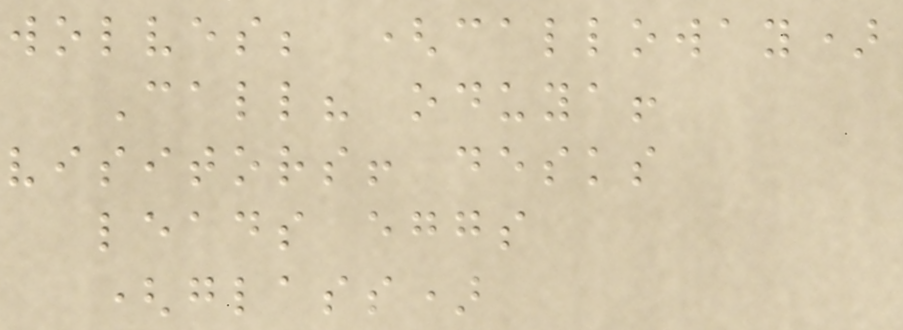wolves; (calloway)
Call? oduya!
visitors! desks
leads eggs
(glass)
